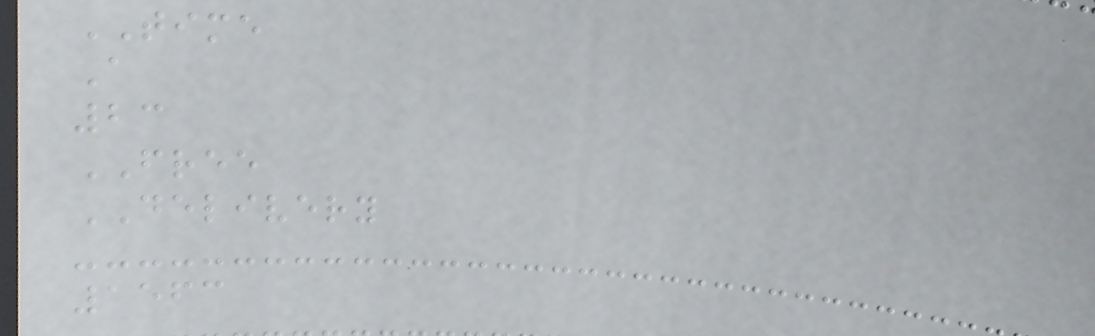TIME
A
23
FREE
DELIVERY
1563
